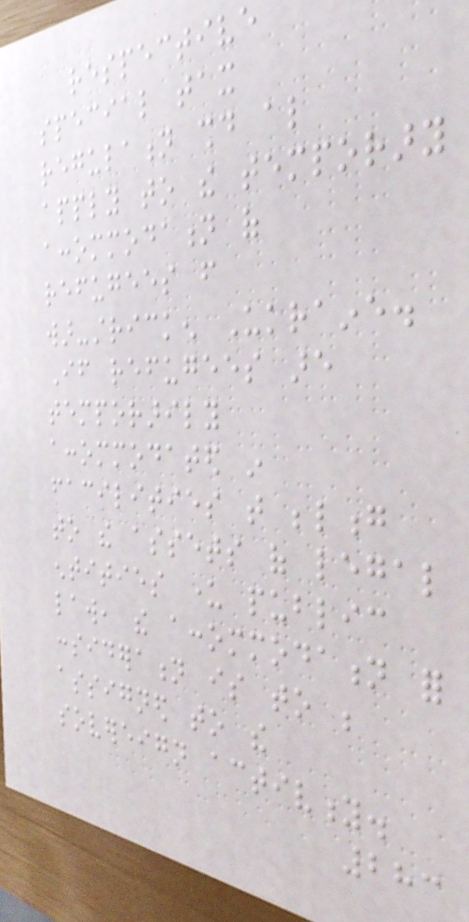respective
special tax
regulation should also
apply to the temporary
accommodation of
refugees from
war-stricken Ukraine.
If refugees are
temporarily
accommodated in
facilities that belong
to the assets of legal
entities under public
law, the accommodation for
consideration is to be
assigned to the
sovereign activity.
283
